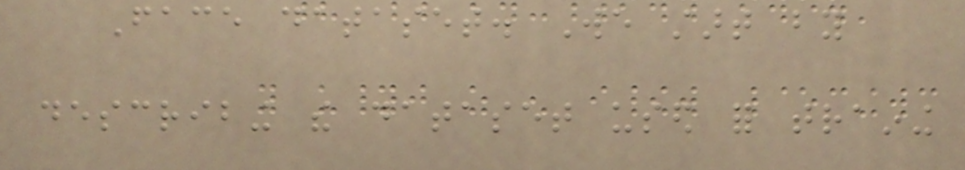Face dataset. We start by
describing the dataset used for training
